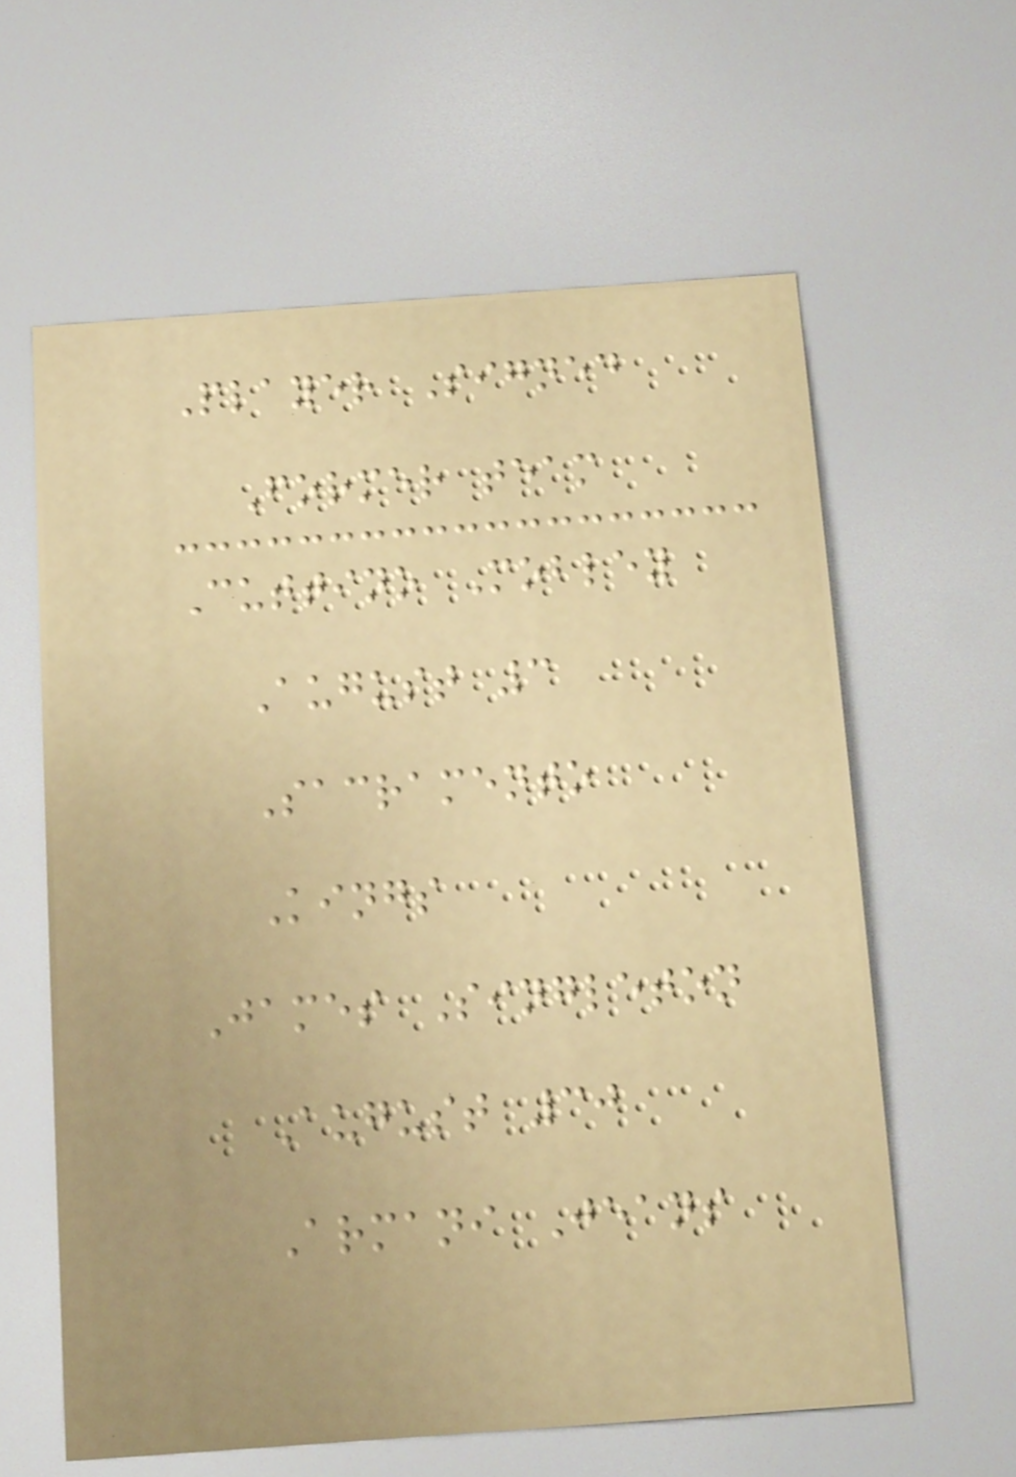Player Signed
Former team
Cuttino Mobley
August 3
Sacramento
Kings
James Singleton
August 30
Armani Jeans
